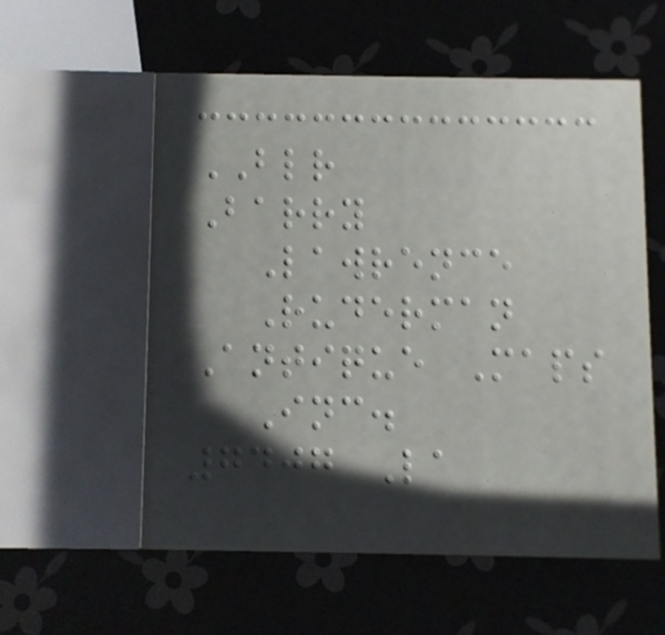BLR
Barry
Lawrence
Ruderman
Antique Maps
Inc.
7407 La
